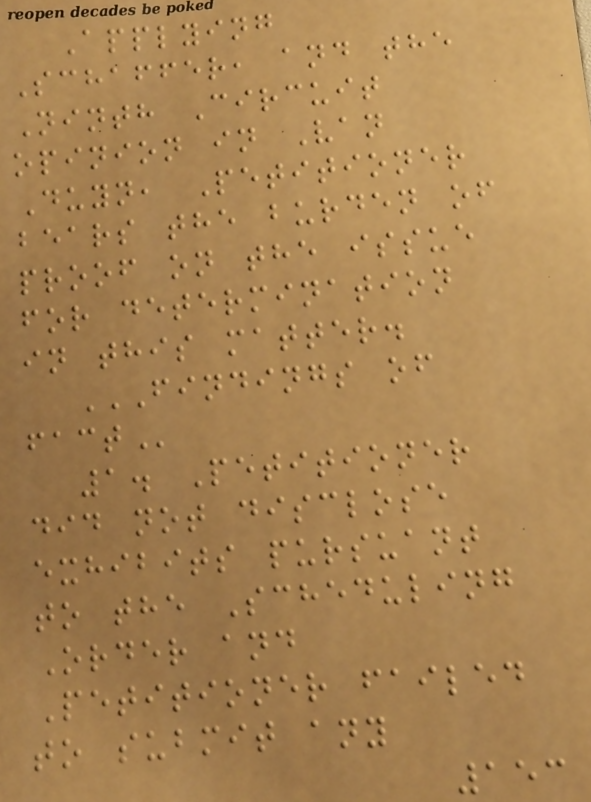Applying
Schaffer, and the
Ninth Circuit
opinion in Van
Duyn, Petitioner
bears the burden of
proof on the issue
for determination
in this matter.
FINDINGS OF
FACT
1. Petitioner
did not disclose
exhibits pursuant
to the Scheduling
Order and
Petitioner failed
to submit any
153
